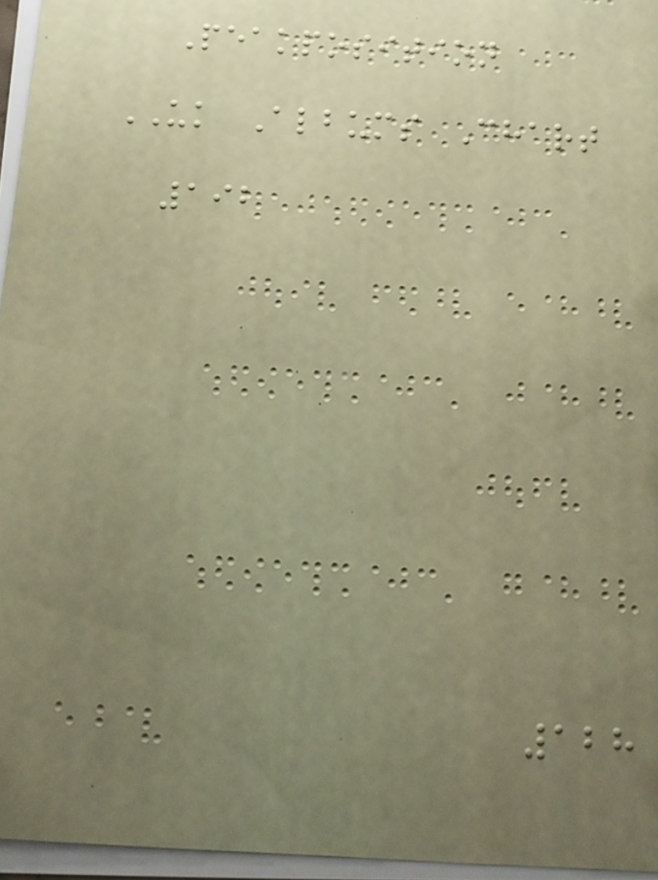Peakposition
UK Albums Chart
192
128
